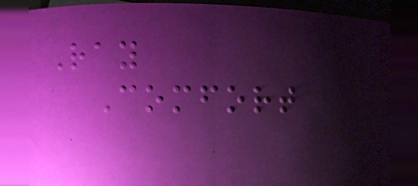Ray
Comfort
